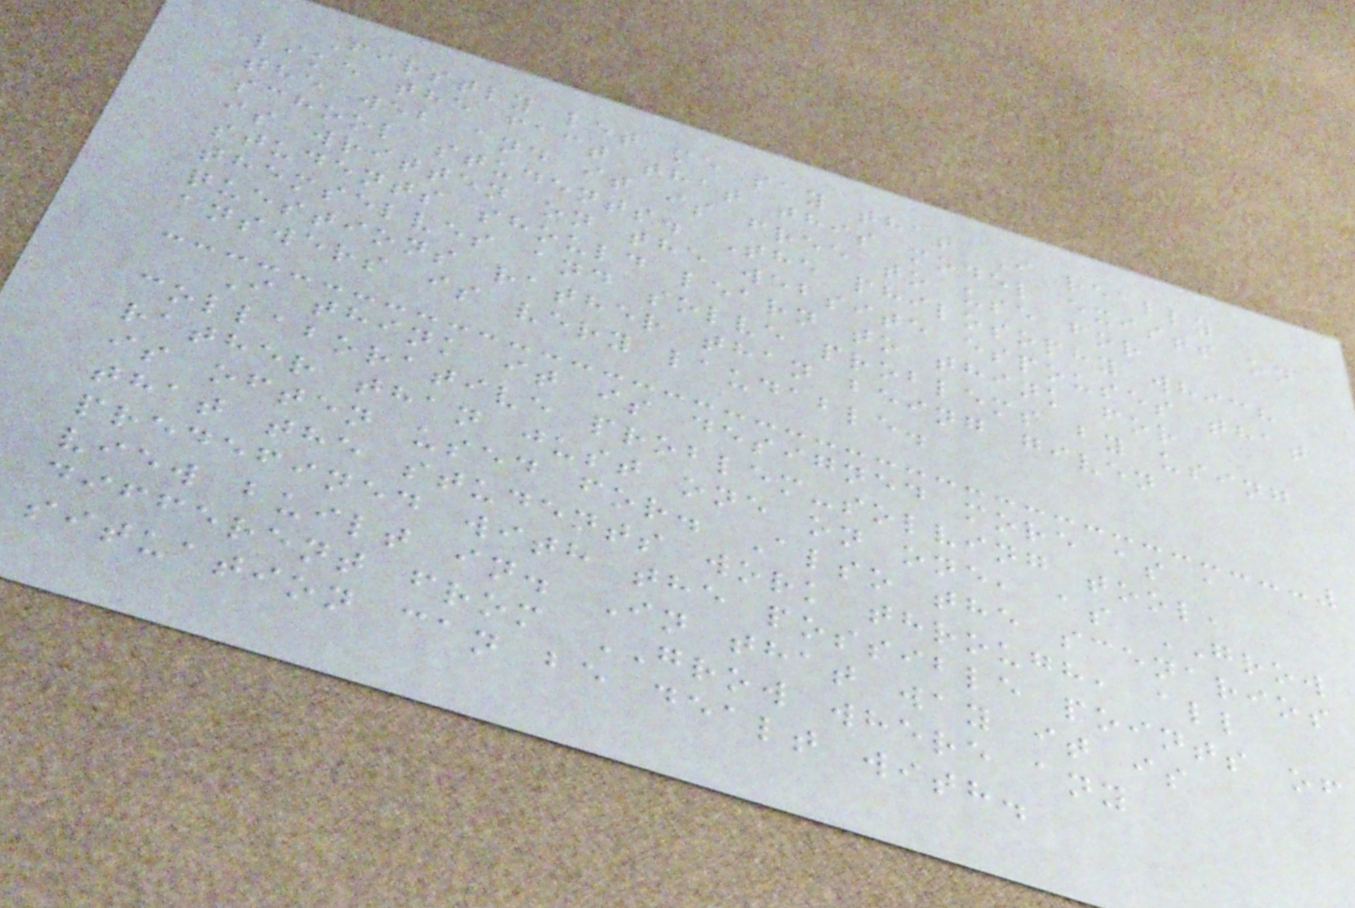Firstly let me say that I really
like the fact that this model exists on
the web and it is free to use for
school students. The philosophy which
is written on the website espouses that
students should learn to think for
themselves and solve problems by using
questions rather than being given
answers is very laudable.
I think it is designed more as a
collaborative problem-solving tool,
rather than just one on one, as GROW
is often used for. Also the scenarios
that the students work through, all
predefined with the possible points of
view built in. In that way it is
different from GROW where any
situation can be dealt with.
